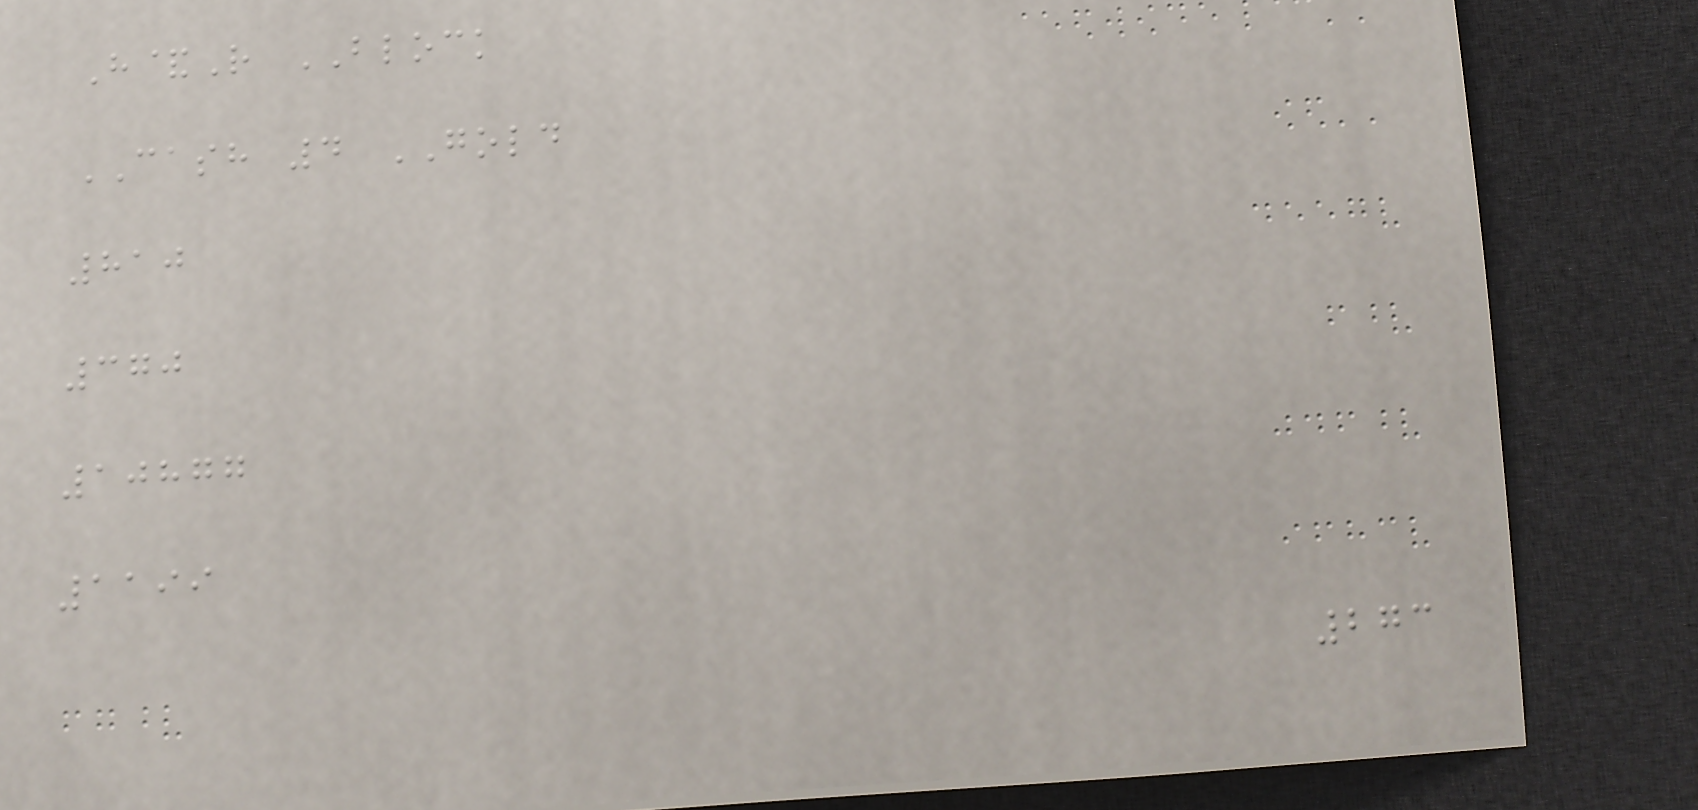H&R BLOCK
CASH 4 GOLD
810
370
10877
1199
273
